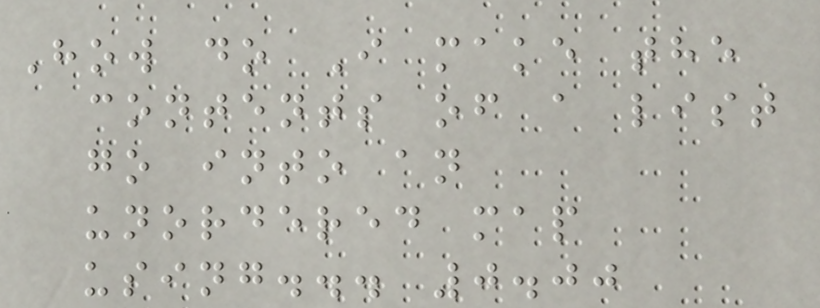How do I make the
contents of a list
go into an
unordered map
using... 0.00
